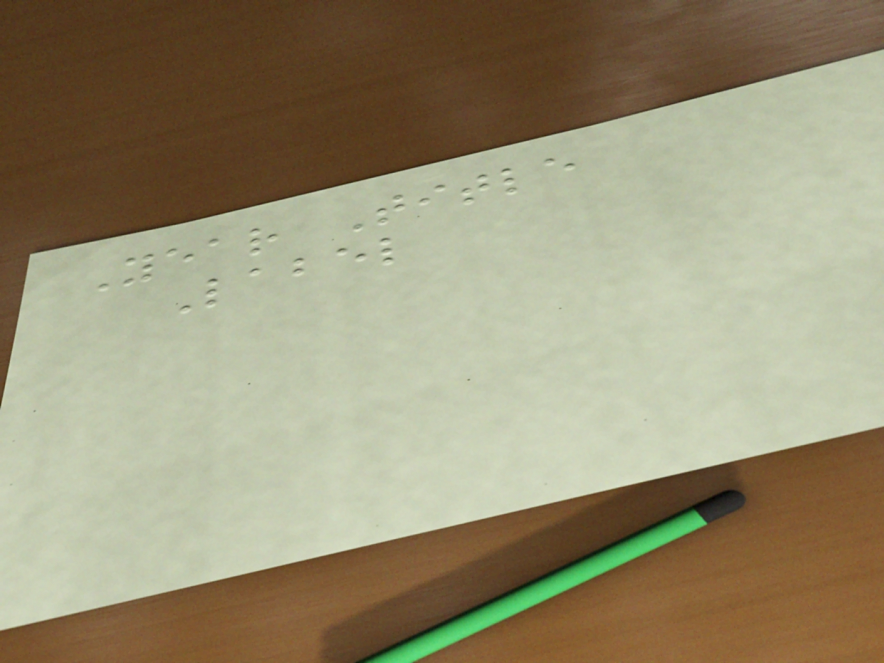Year Title
Label
